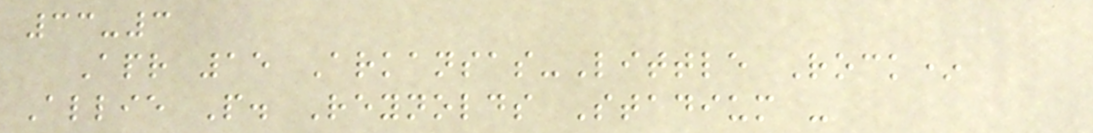33-3
Apr 15 Arkansas-Little Rock*
Allie P. Reynolds Stadium -
